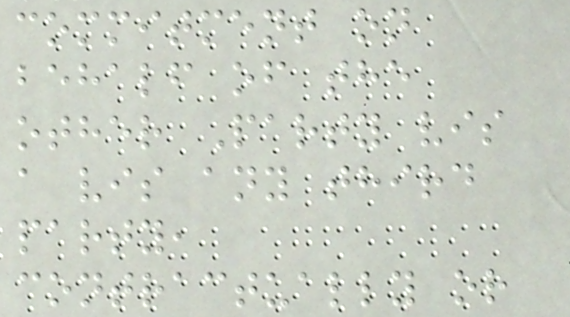commitment on
behalf of the
other Party vis
a vis any third
party,
contractually or
